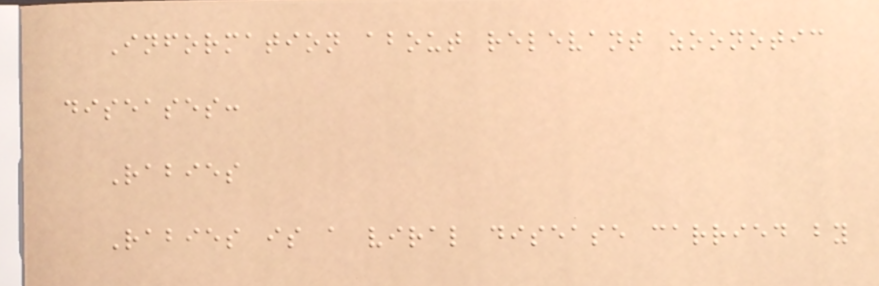Information about relevant zoonotic
diseases:
Rabies
Rabies is a viral disease carried by
